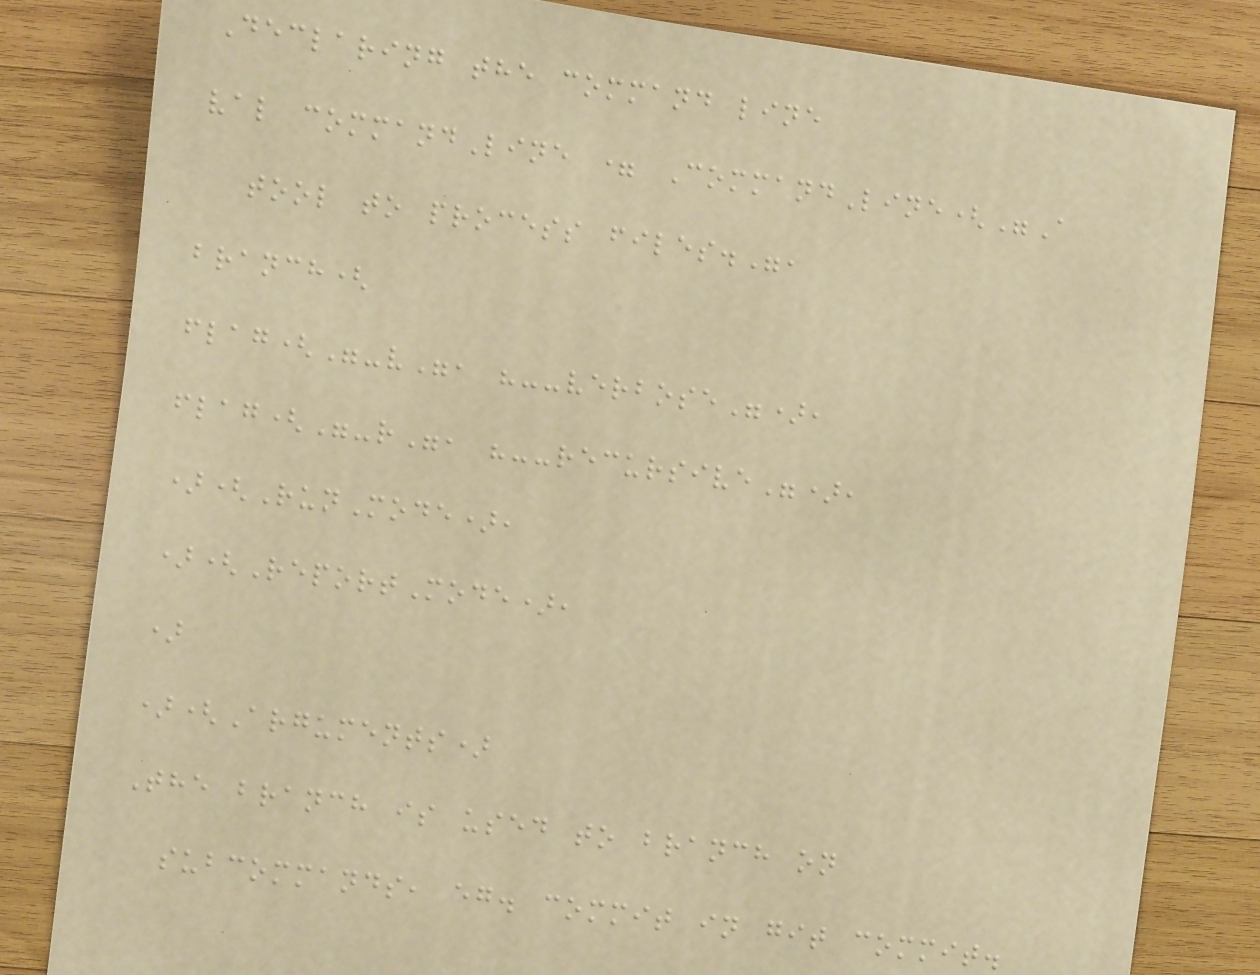Declaring the command line
val commandLine = CommandLine("A
tool to process files.",
branch(
flag("-v", "--verbose"),
flag("-r", "--recursive"),
)(RunMode),
)(ReportMode),
)
)(Arguments)
The branch is used to branch on
subcommands, eg. commit in git commit.
